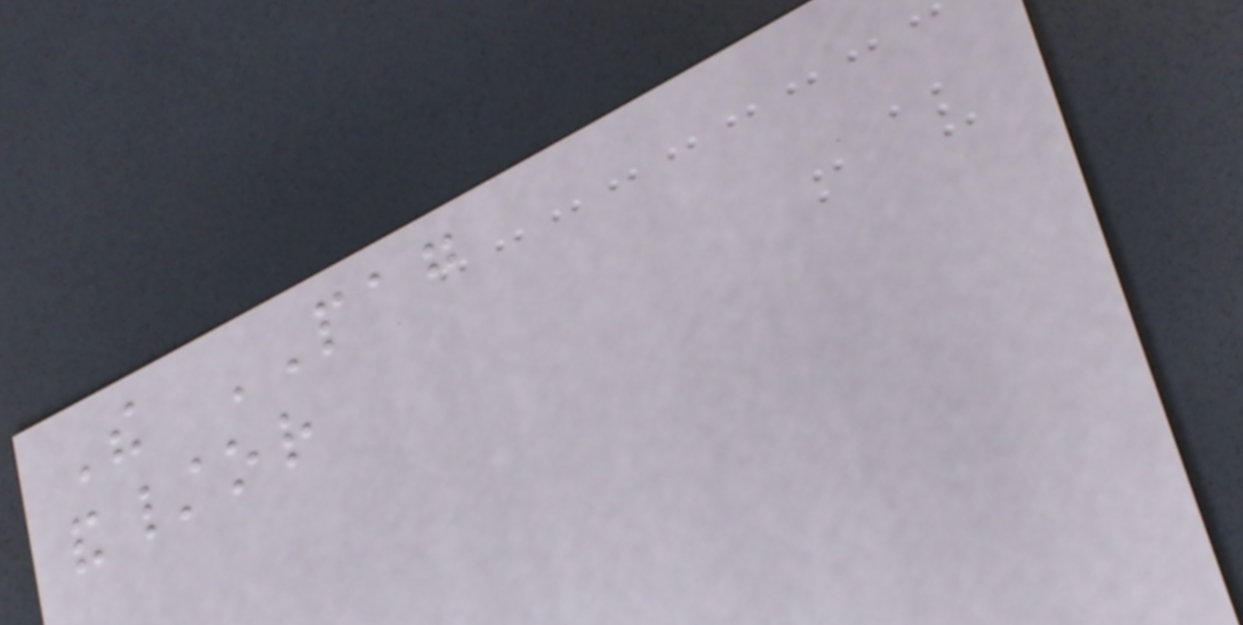The PAG
and/or
